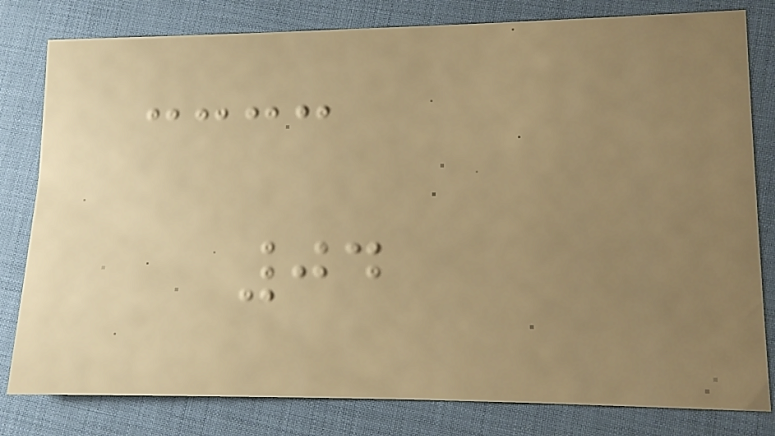04
